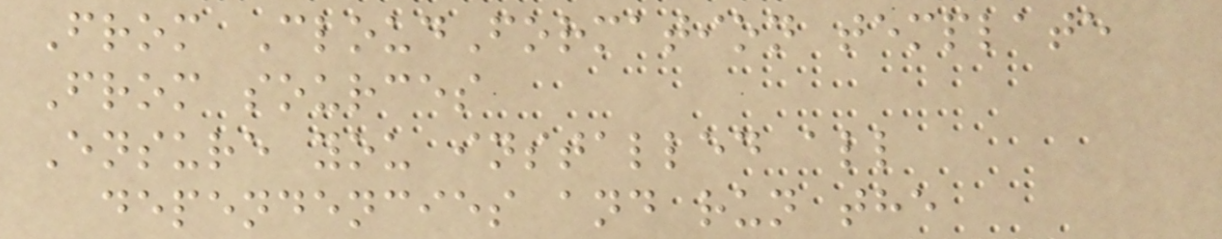From CloudFormation template
From sources
Ensure you installed all
dependencies and run the
